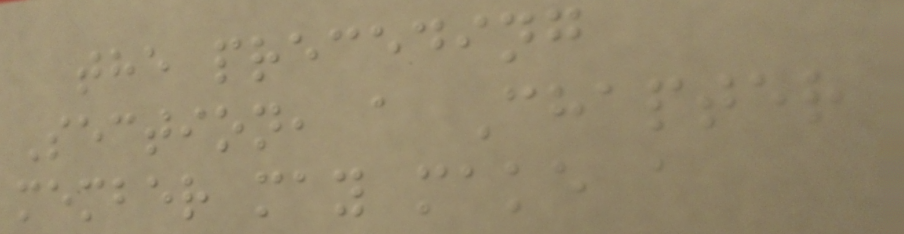the preceding
Section, a Chapter
member may make a
